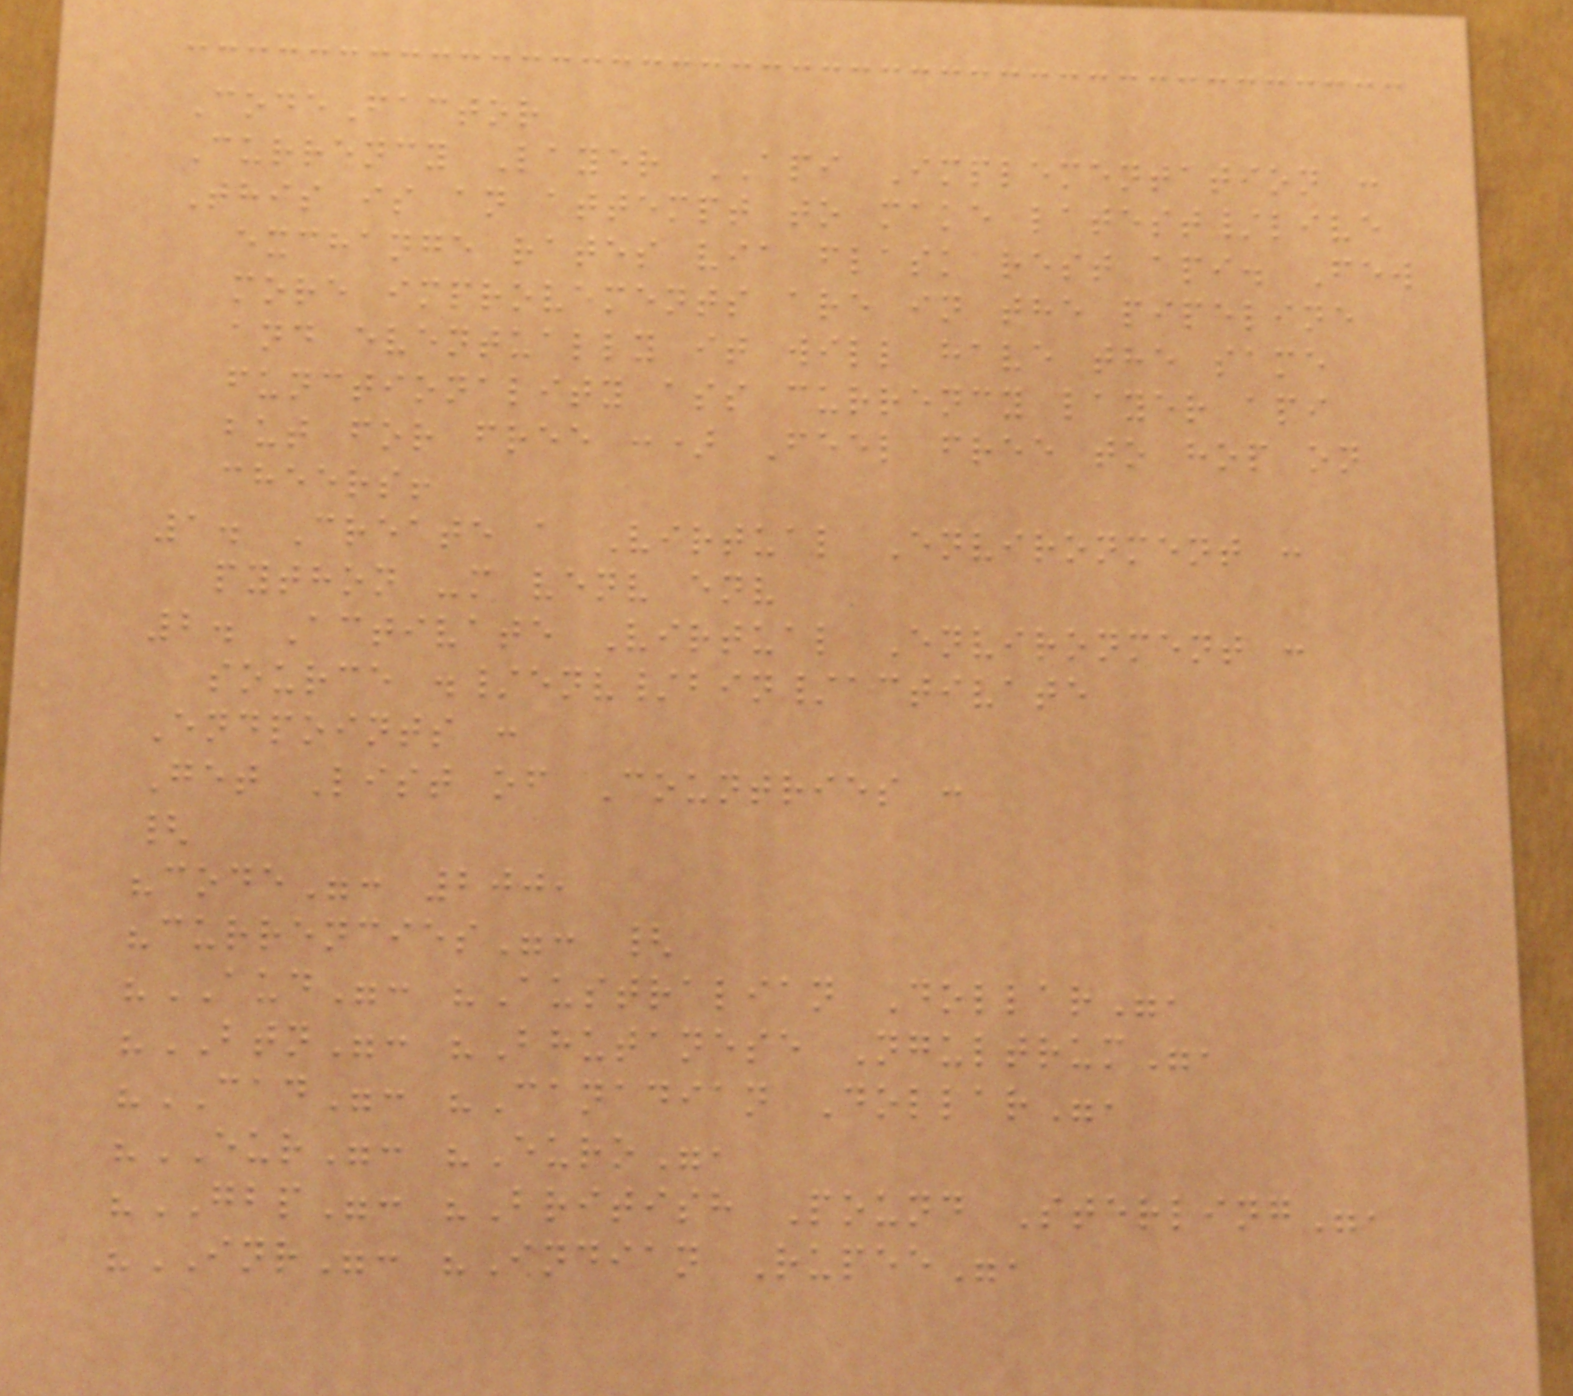CodeFactor
Currency Layer API Implementation :
This is an attempt to make latest/live
exchange rates via flask rest api. Few
more improvements are in the pipeline
and eventually it will have the same
functionality ass currency layer api
but for free :) Feel free to hop on
cheers!
1. Create a Virtual Environment :
python -m venv env
2. Activate Virtual Environment :
source ./env/bin/activate
Endpoints :
Get List of Countries :
{
"code": 200,
"currencies": {
"AUD": "Australian Dollar",
"BTN": "Bhutanese Ngultrum",
"CAD": "Canadian Dollar",
"EUR": "Euro",
"GBP": "British Pound Sterling",
"INR": "Indian Rupee",
